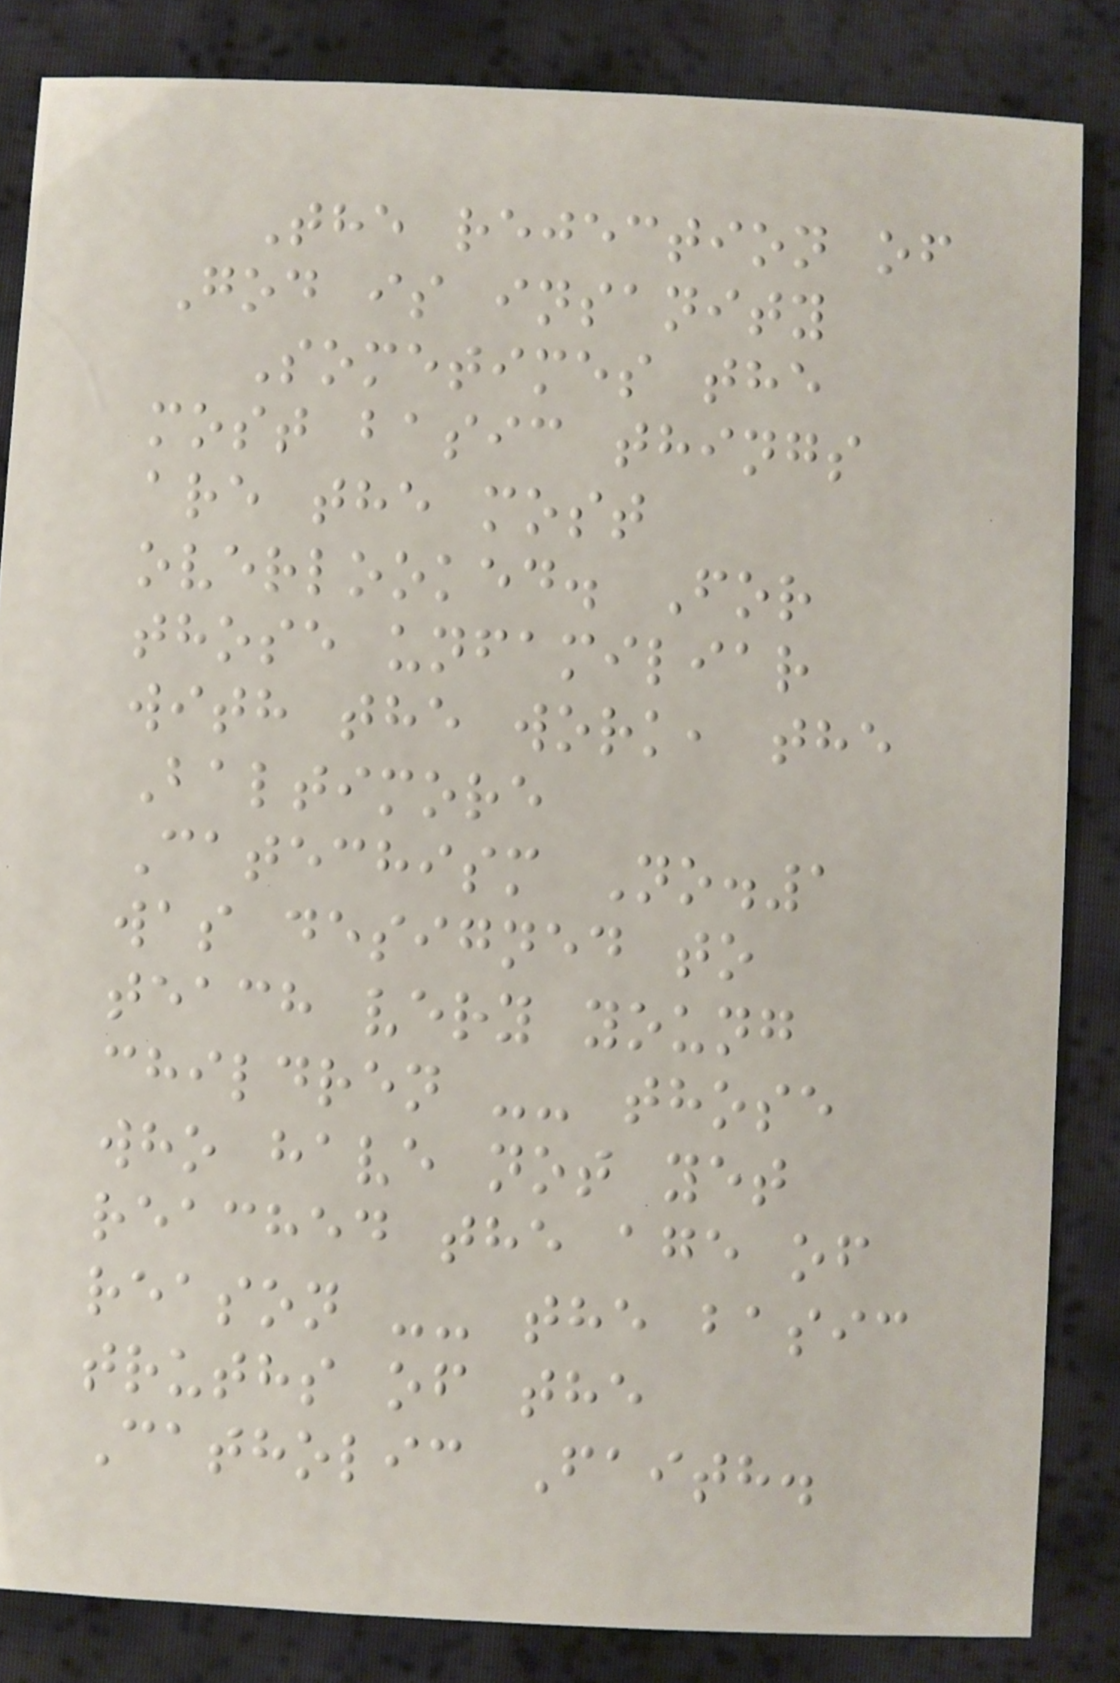The rejection of
God is insanity
Sometimes the
most basic things
are the most
overlooked. For
those unfamiliar
with the work, the
Baltimore
Catechism No.1
was designed to
teach very young
children -- those
who have not yet
reached the age of
reason -- the basic
truths of the
Catholic Faith.
